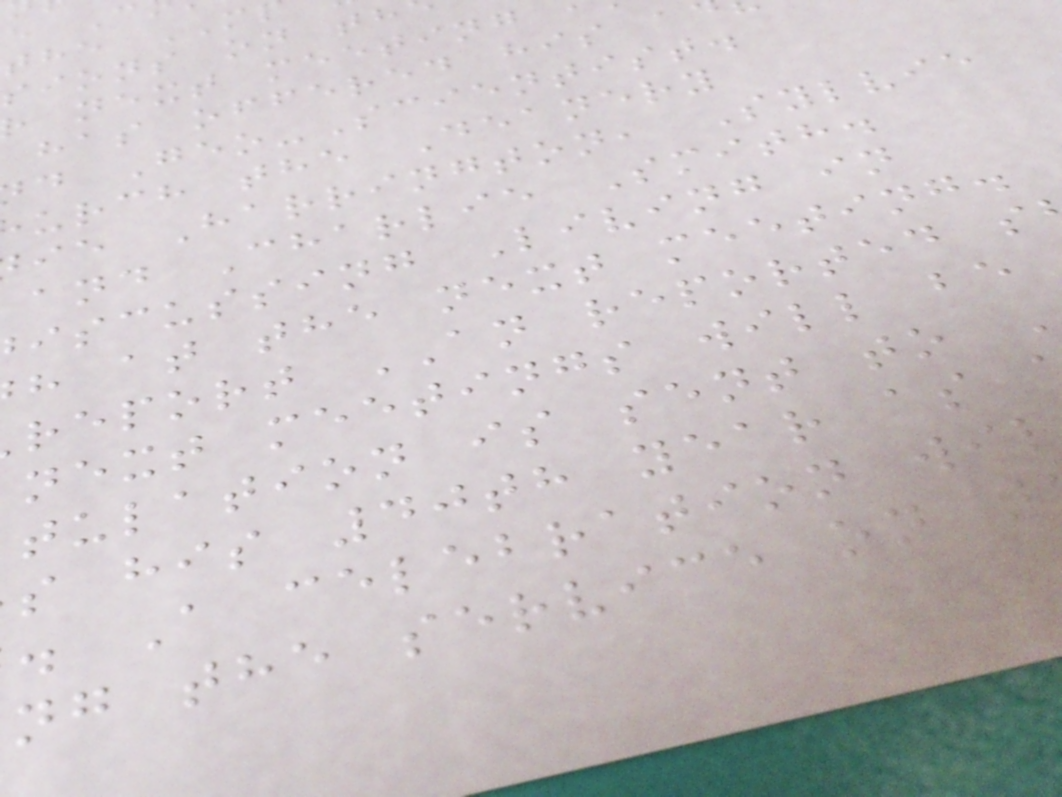sions on th
next meeting
has offered his a
d Geo-Scientist.
urch the Deanery
ie Harrington, Sylvie
and Charlie Smith.
iscussing Living in
h at the next meeting.
report AN reported s
next meetings will be
tulation is sent to
s his 40th year as
. A celebration wil
ng the service on
